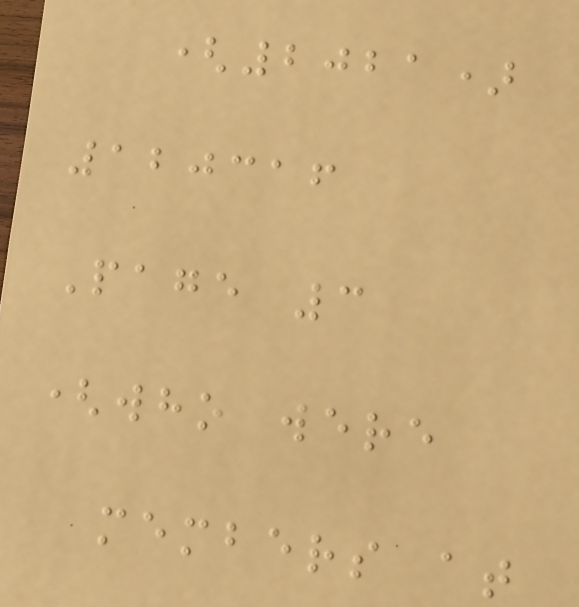(2021)
120316
Page 3
(who were
members at
